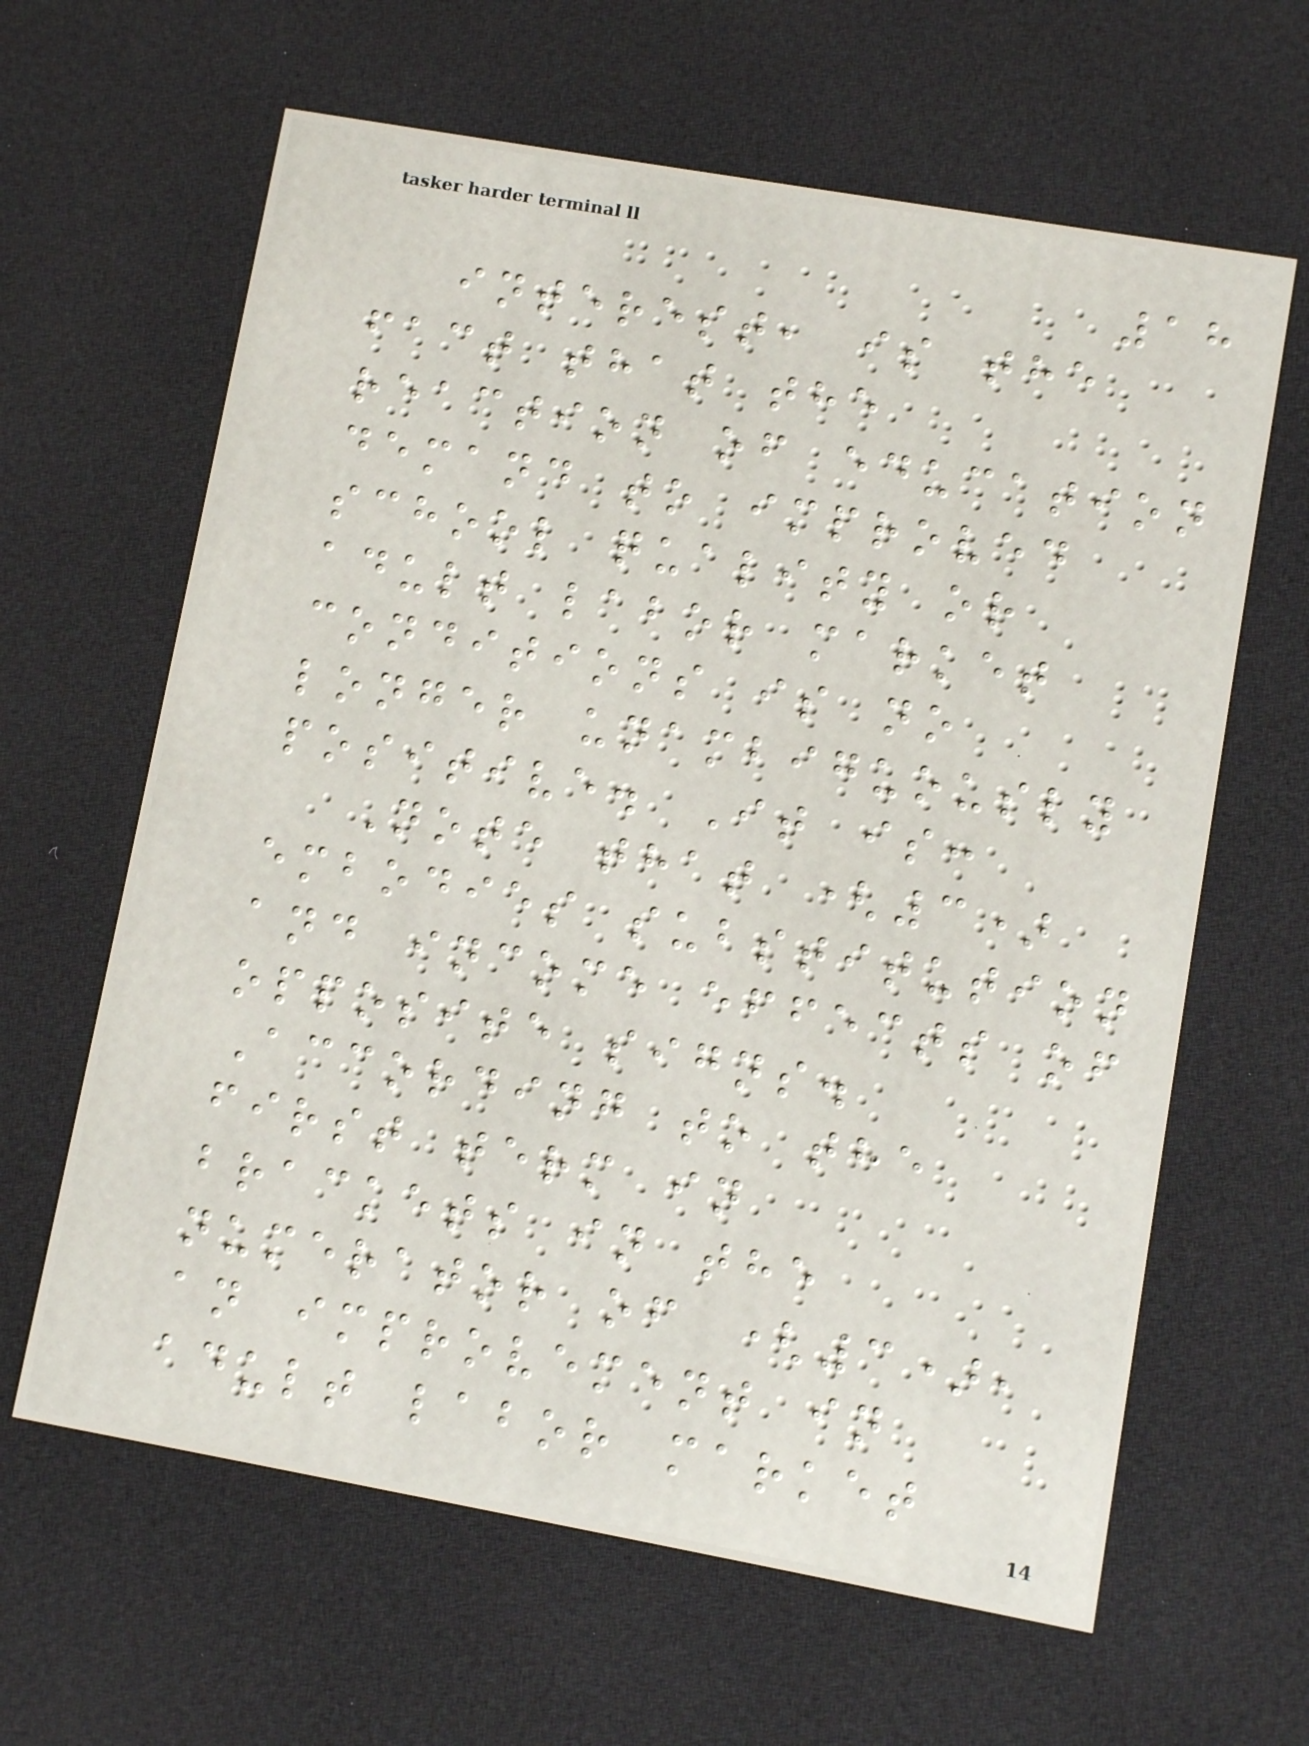18
interest, is the
fact that the
reaction of education
demand to improved
school quality or
adult labor market
conditions is no
longer unambiguously
positive. It is:
Note that (3)
embodies substitution
and income effects of
opposite signs.
According to the
first term in
brackets in the
numerator of (3),
an improvement in
adult labor market
